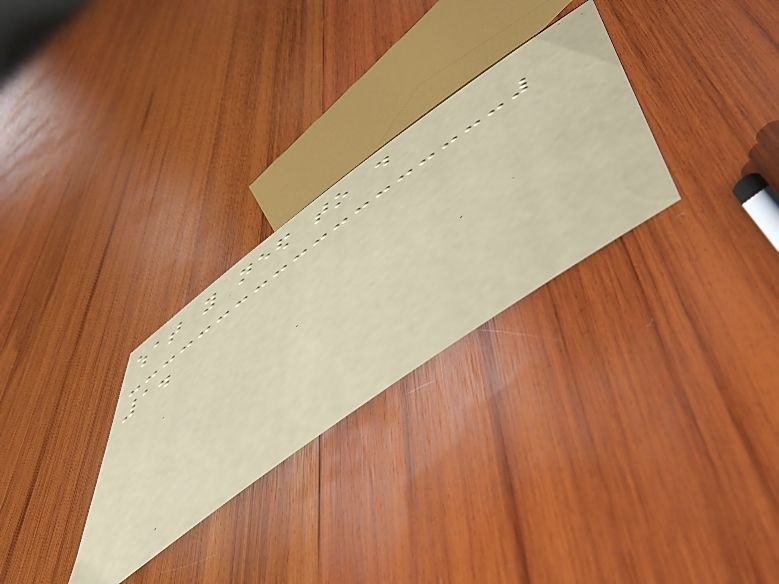what you need to do
1.
